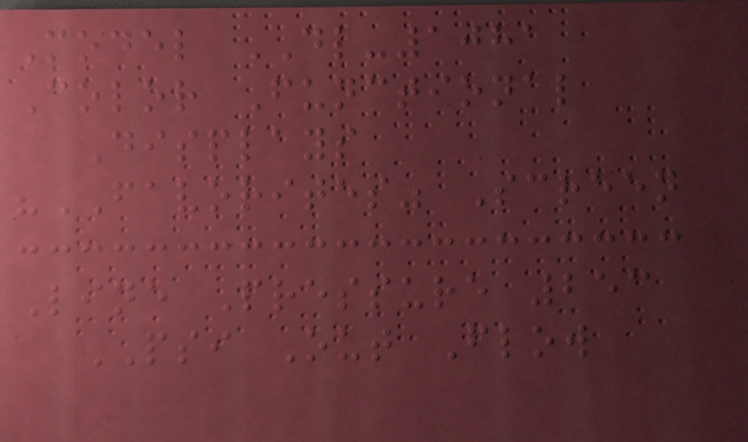Model DL-1081
Color Functional
Displays
"FAVORITES" Screen
Line Pressure 253
PSI Out Flow
